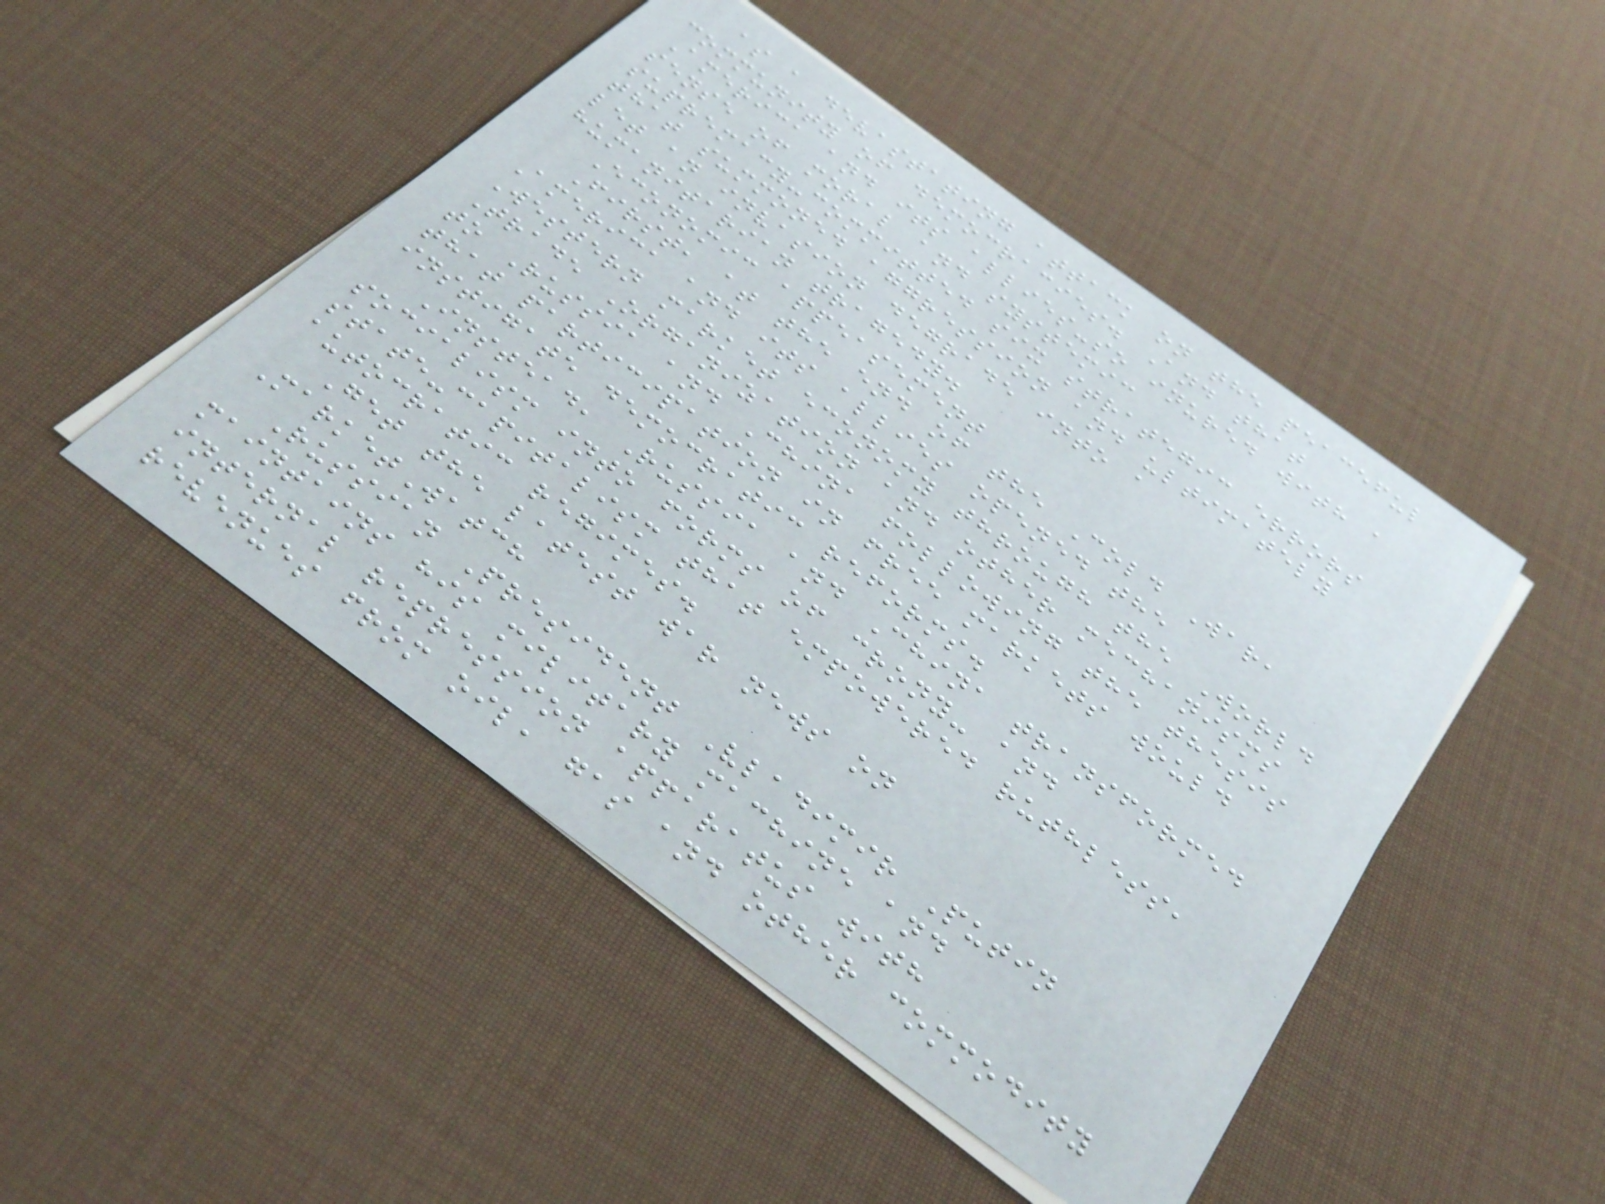as a devastating attack on the peaceful
community of democracies. And that
America and its allies-so inured with a
sense of moral and systemic
supremacy-committed six strategic errors
that summoned aggression and ultimately
let an invasion degrade into a
humanitarian tragedy.
Economic appeasement
First, at the end of the Cold War,
America and its allies opened the
Western market economy through the World
Trade Organization and other mechanisms
to Russia and China following the thesis
that participation in free markets would
instigate democratic reforms.
Instead, Russia and China transformed
socialism into forms of crony- and
state-capitalism that empowered ruthless,
autocratic regimes.
Get the latest war news on
MarketWatch
Russian President Vladimir Putin
maintains his military machine and
internal repression apparatus with
revenues from oil, gas and other commodity
